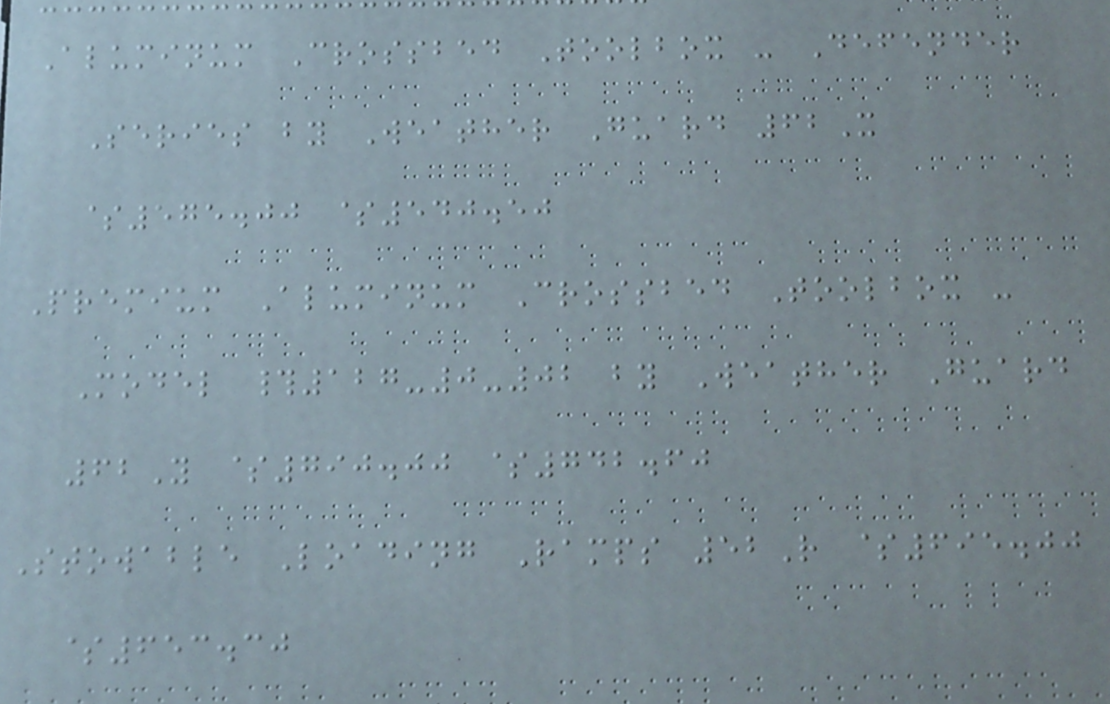Aluminum Crossbed Toolbox - Defender
Series by Weather Guard 62X
$575.00 $540.50
Premium Aluminum Crossbed Toolbox -
Model #127-0-02 by Weather Guard
62Y $790.00 $742.60
Stowable Loading Ramps 52R $695.00
$653.30
